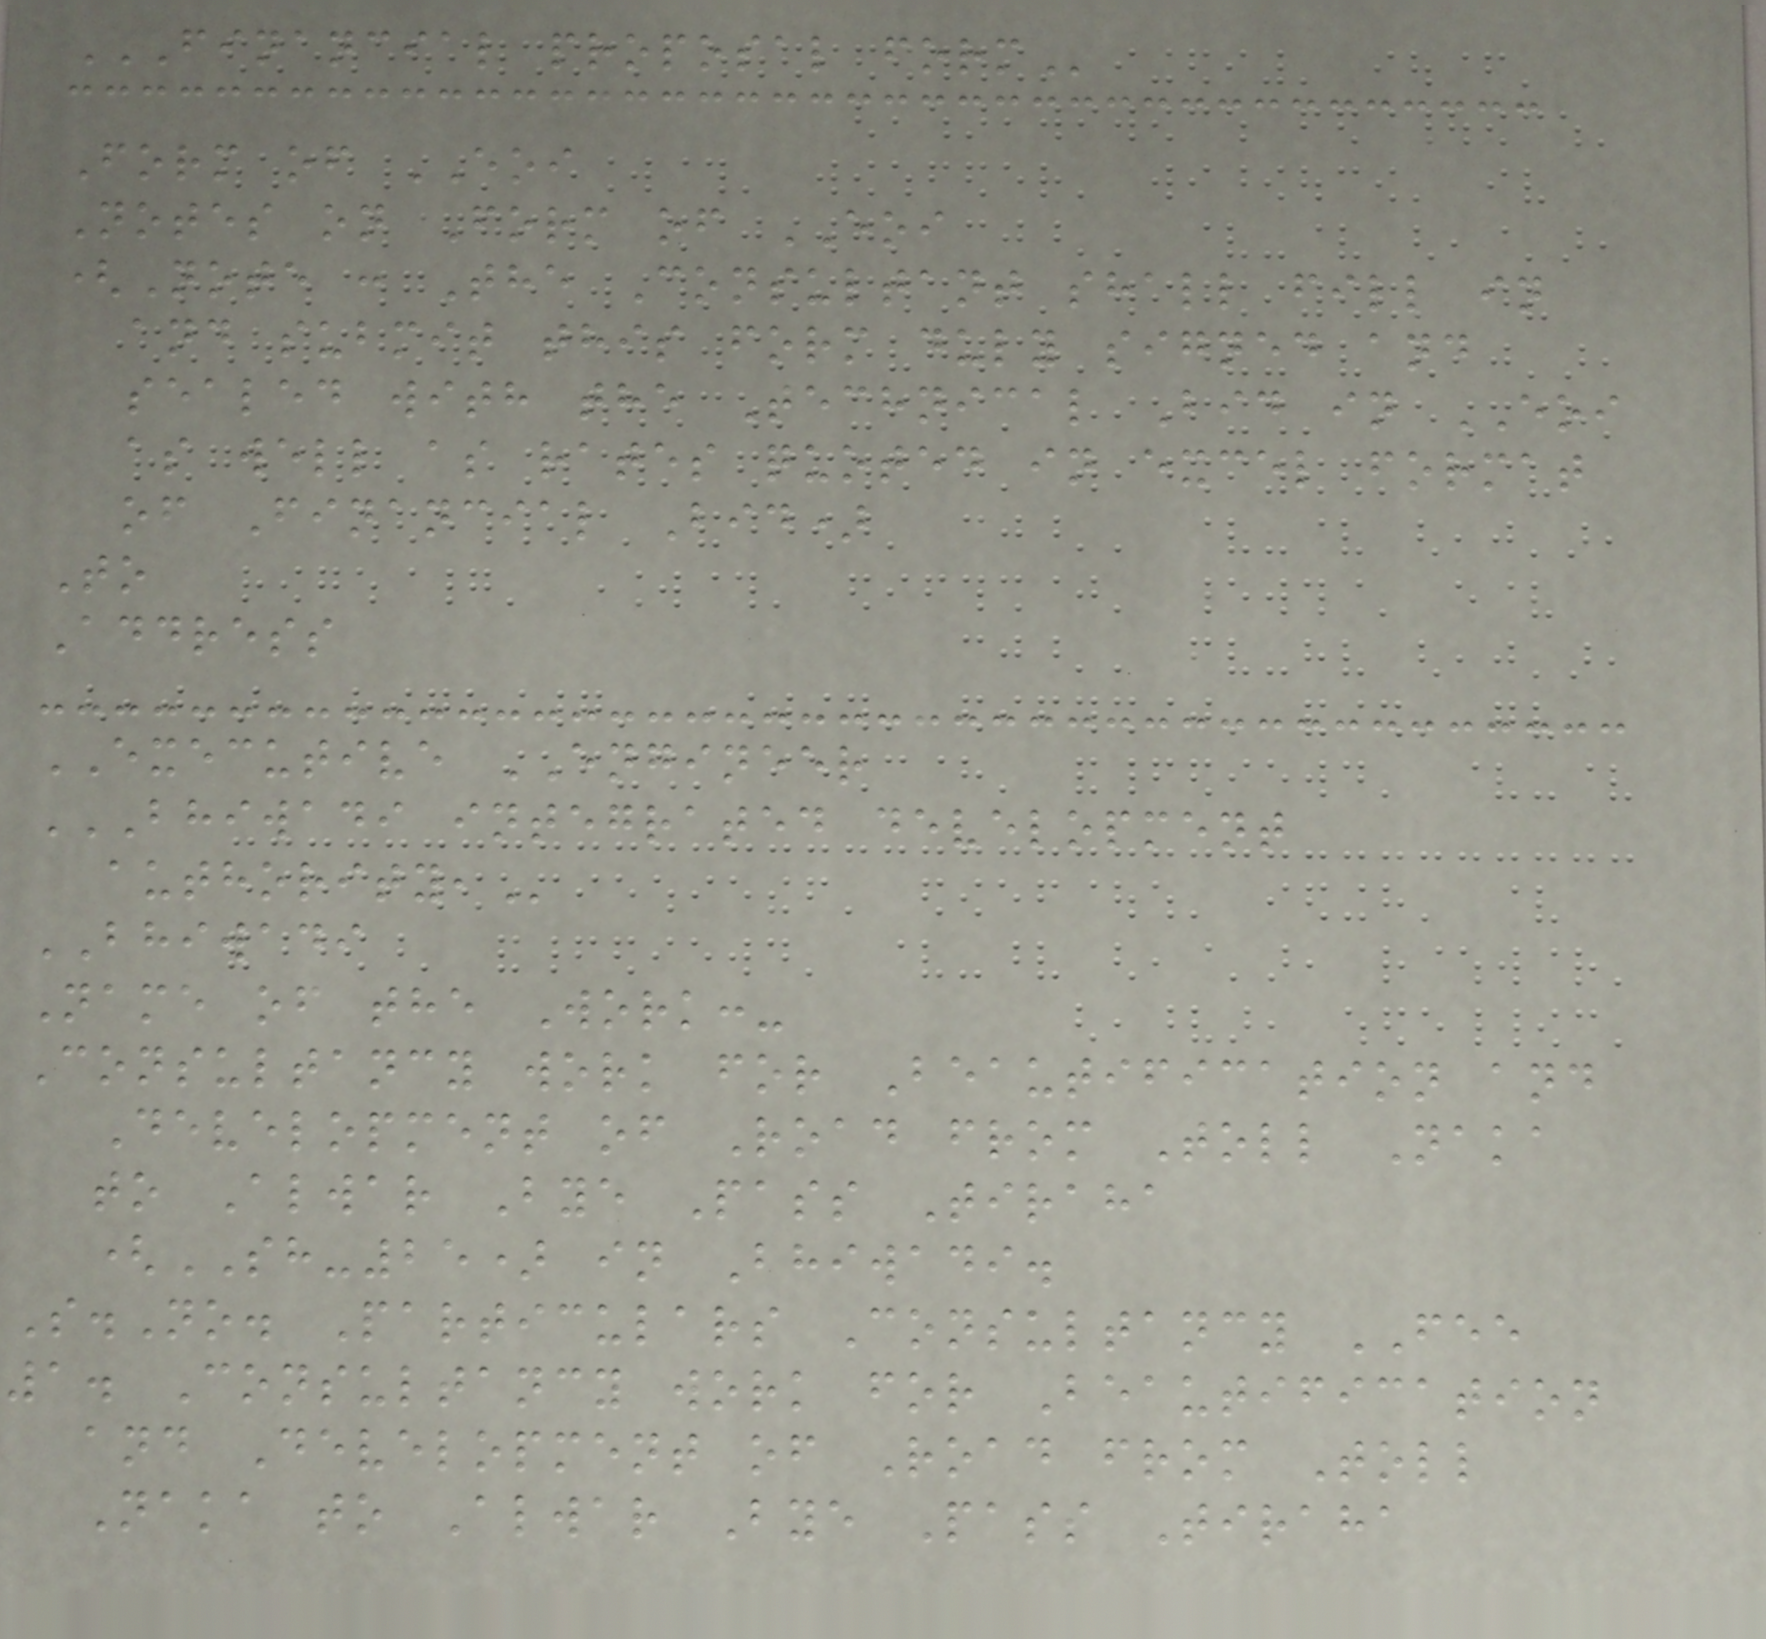FINANCIAL PROPOSAL FORM
Form of EOI
Notes on Form of EOI
(Note : The Consultant shall fill in
and submit this form duly signed and
sealed with the Technical Bid in EOI
as well as rates quoted in excel format
of Financial Bid)
To
Address
EXECUTIVE ENGINEER
BHIWADI INTEGRATED DEVELOPMENT
AUTHORITY,
BHIWADI
Name of the Work:-
Consultancy work for Beautification and
Development of Road from Toll Naka
to Alwar Bye Pass Tiraha
(SH-25) in Bhiwadi.
S.No. Particulars Consultancy FEE
1. Consultancy work for Beautification
and Development of Road from Toll
Naka to Alwar Bye Pass Tiraha
